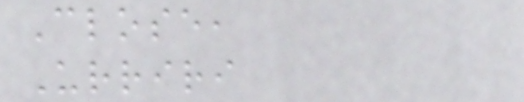Close,
Urriri
